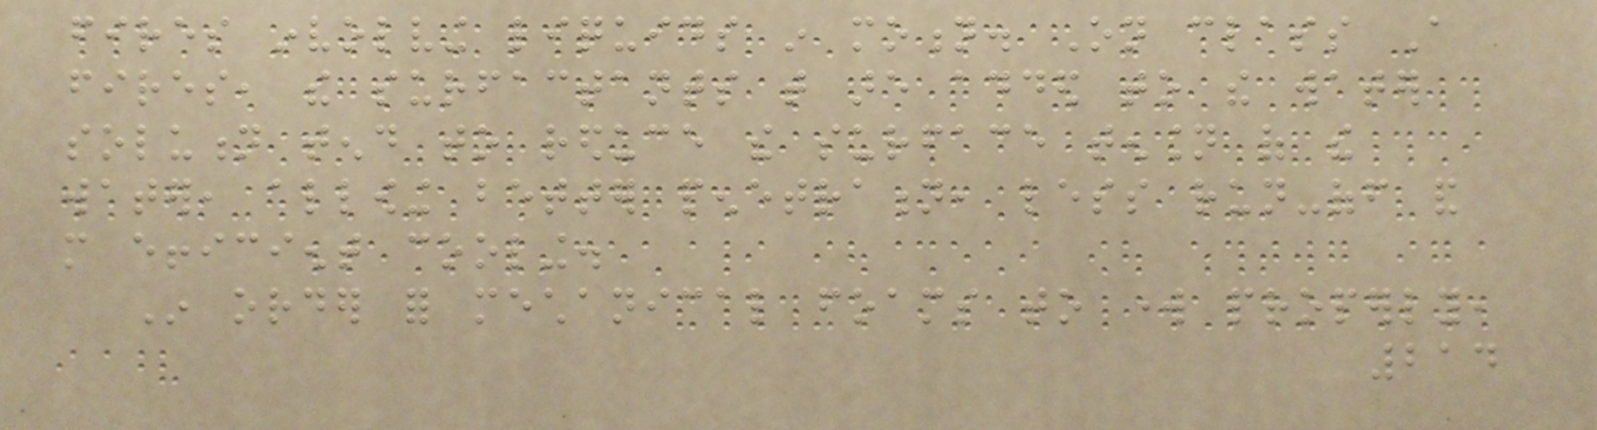fires involving liquids in motion. On class A
fires, the surfactants that are added to the water
solution tend to reduce the surface tension of the
water, allowing better penetration, less run-off and
more efficient cooling.
In order for mechanical foams to work properly,
214
